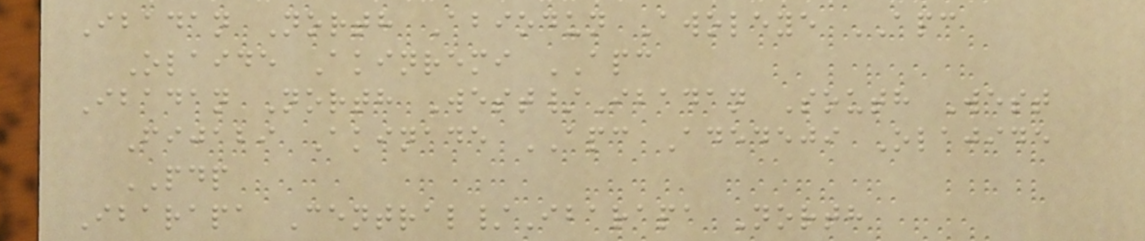Ibadan North Abiodun Awoleye APC
Olaide Akinremi APC
Ibadan North West/Ibadan South West
Fijabi Akinade APC Adedeji Olajide
PDP
Ibarapa Central/Ibarapa North
